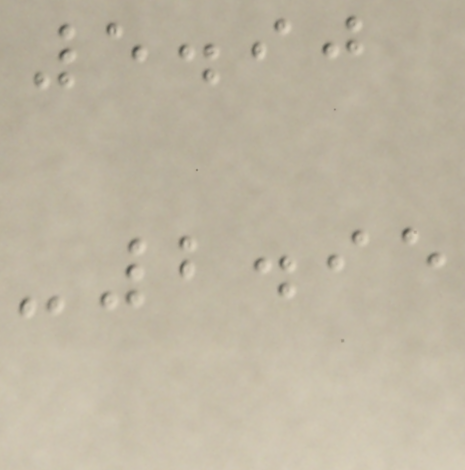5.90
-2.95
